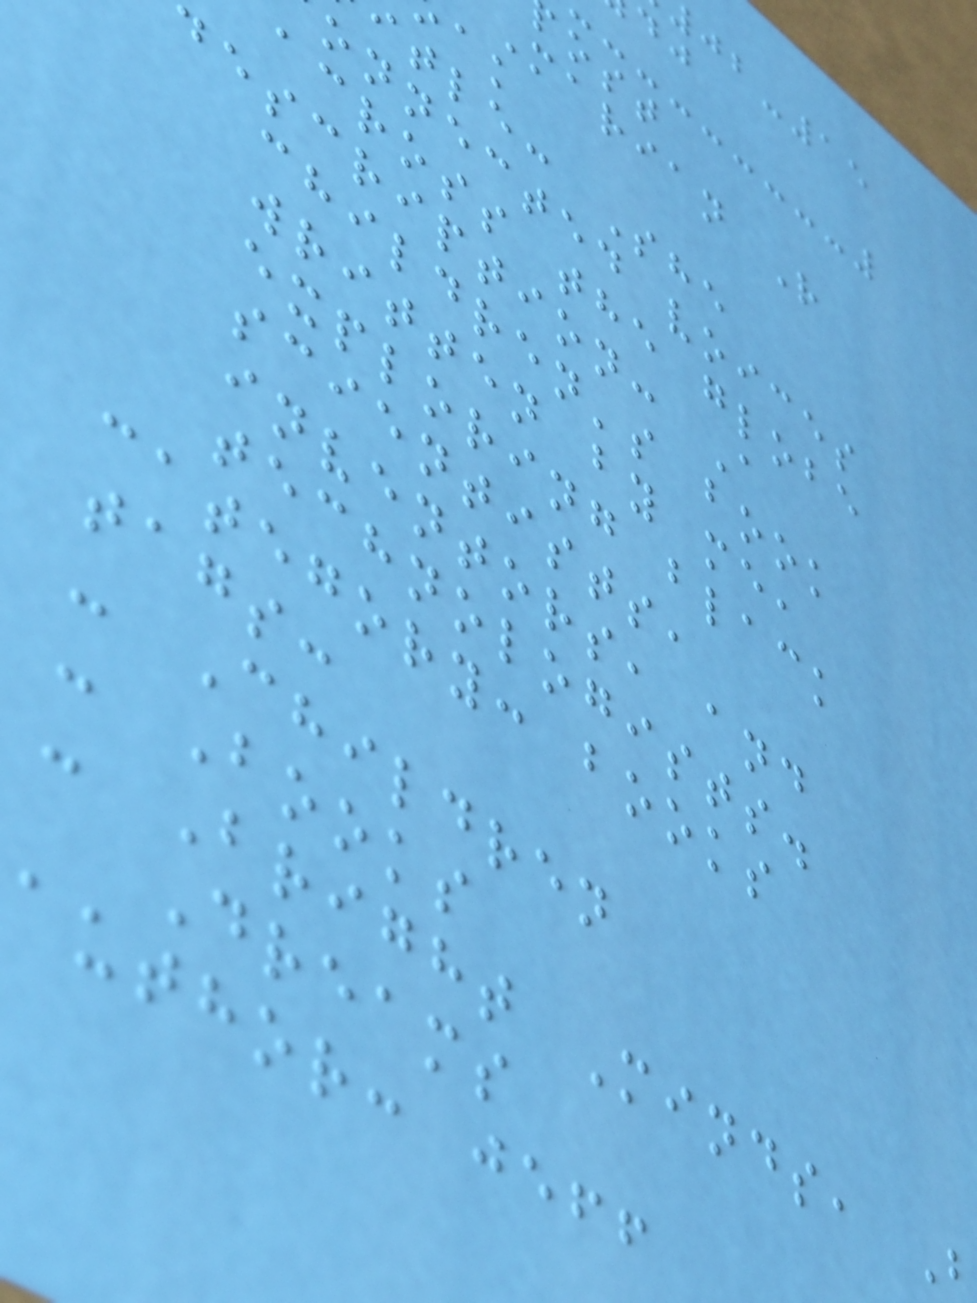Marian R
tle: She
onnected voices
across the globe
description: A
children's book
written by me,
exploring black
scientists,
inventors, and
technologists.
category: books
tags:
- Children
- Books
- Bright Minds,
Dreams
author: jeff
